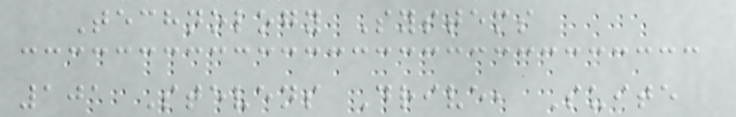Technology Systems
101 Stevens Drive, Suite
